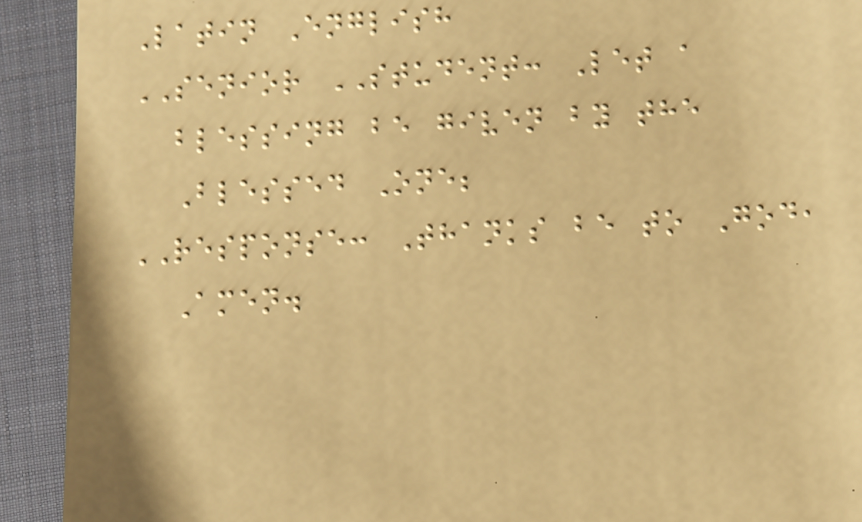Latin English
SENIOR STUDENT: Let a
blessing be given by the
Blessed One;
RESPONSE: Thanks be to God,
Amen.
